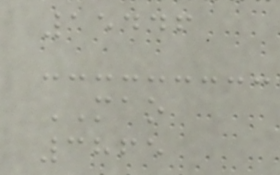15446
MAO
3865
